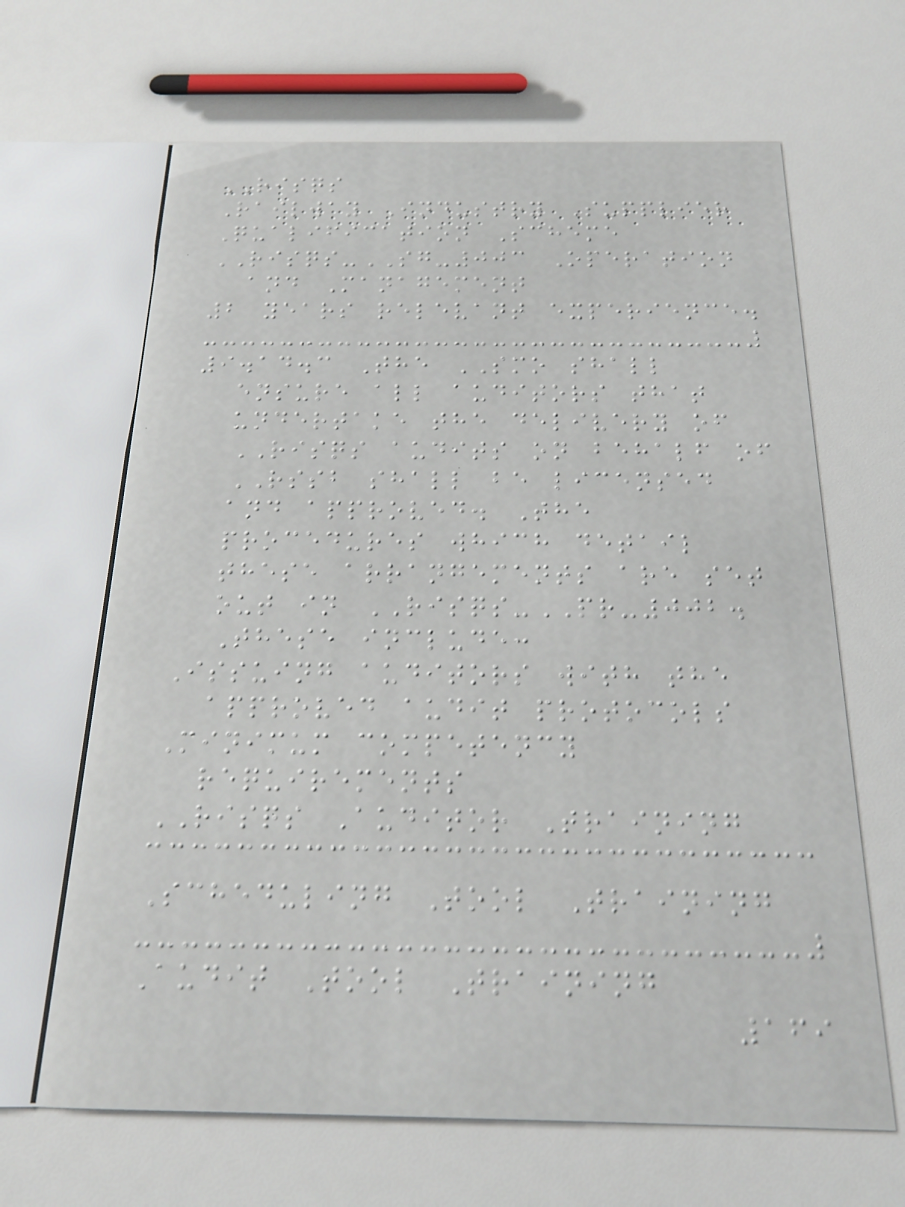RISQS
Railway Industry Supplier
Qualification Scheme
RISQS-SG-003 Operation
and Management
2 years relevant experience.
9.14.3 The SMO shall
ensure all auditors that
undertake the delivery of
RISQS audits on behalf of
RSSB shall be licensed
and approved. The
procedures which detail
these arrangements are set
out in RISQS-PR-002.
These include:
Issuing auditors with the
approved audit protocols
Minimum competency
requirements
RISQS Auditor Training
Scheduling Tool Training
Audit Tool Training
169
